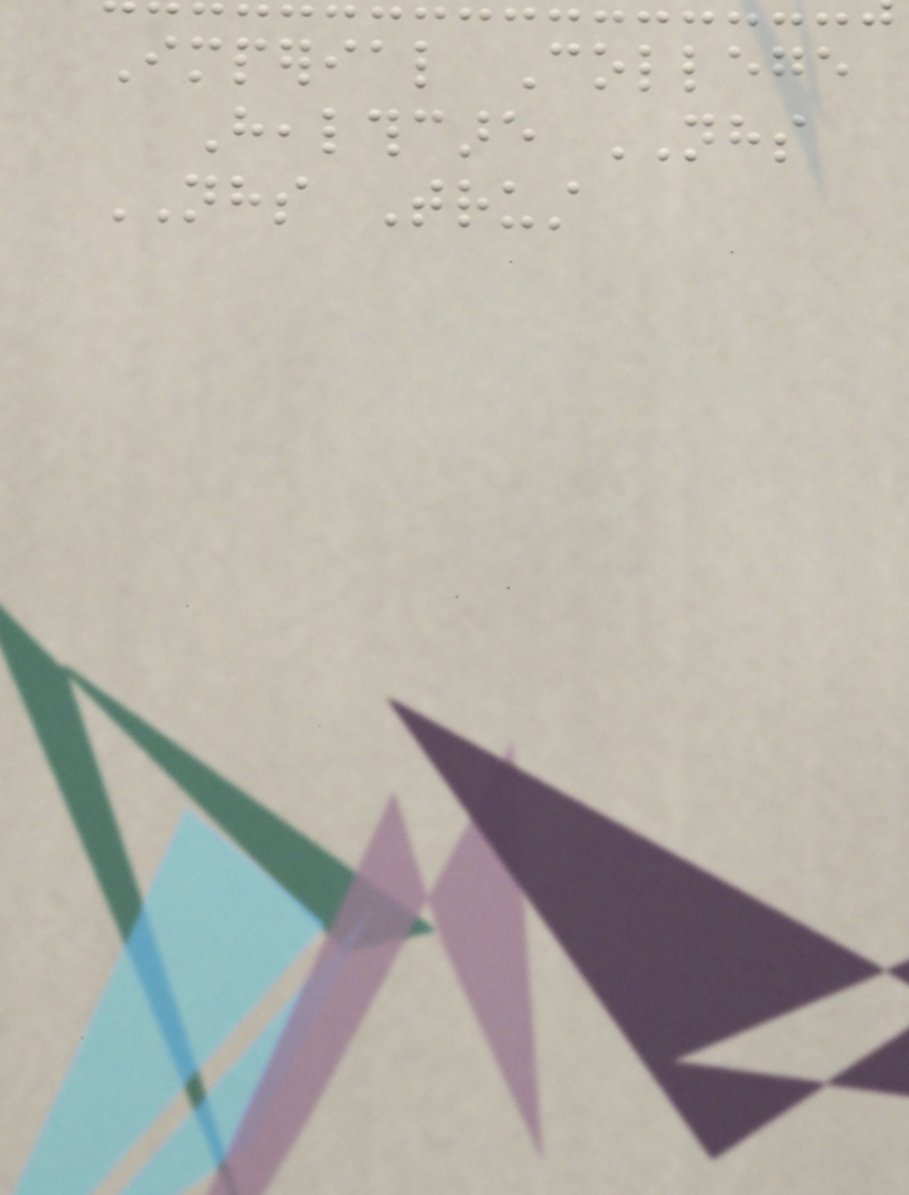Imperial College
Healthcare NHS
NHS Trust
